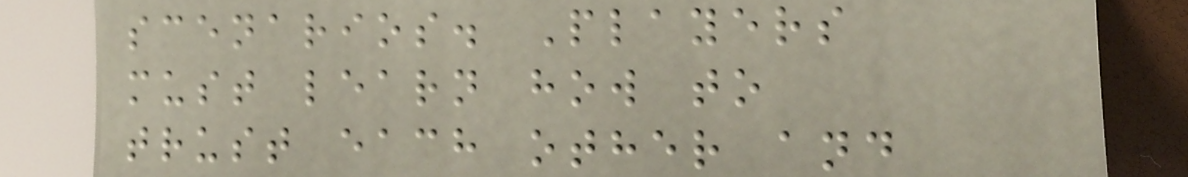scenarios. Players
must learn how to
trust each other and
